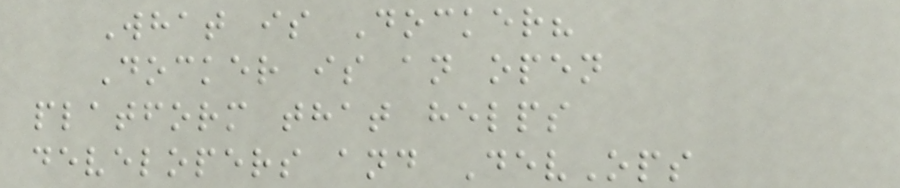What is Docker?
Docker is an open
platform that helps
developers and DevOps
